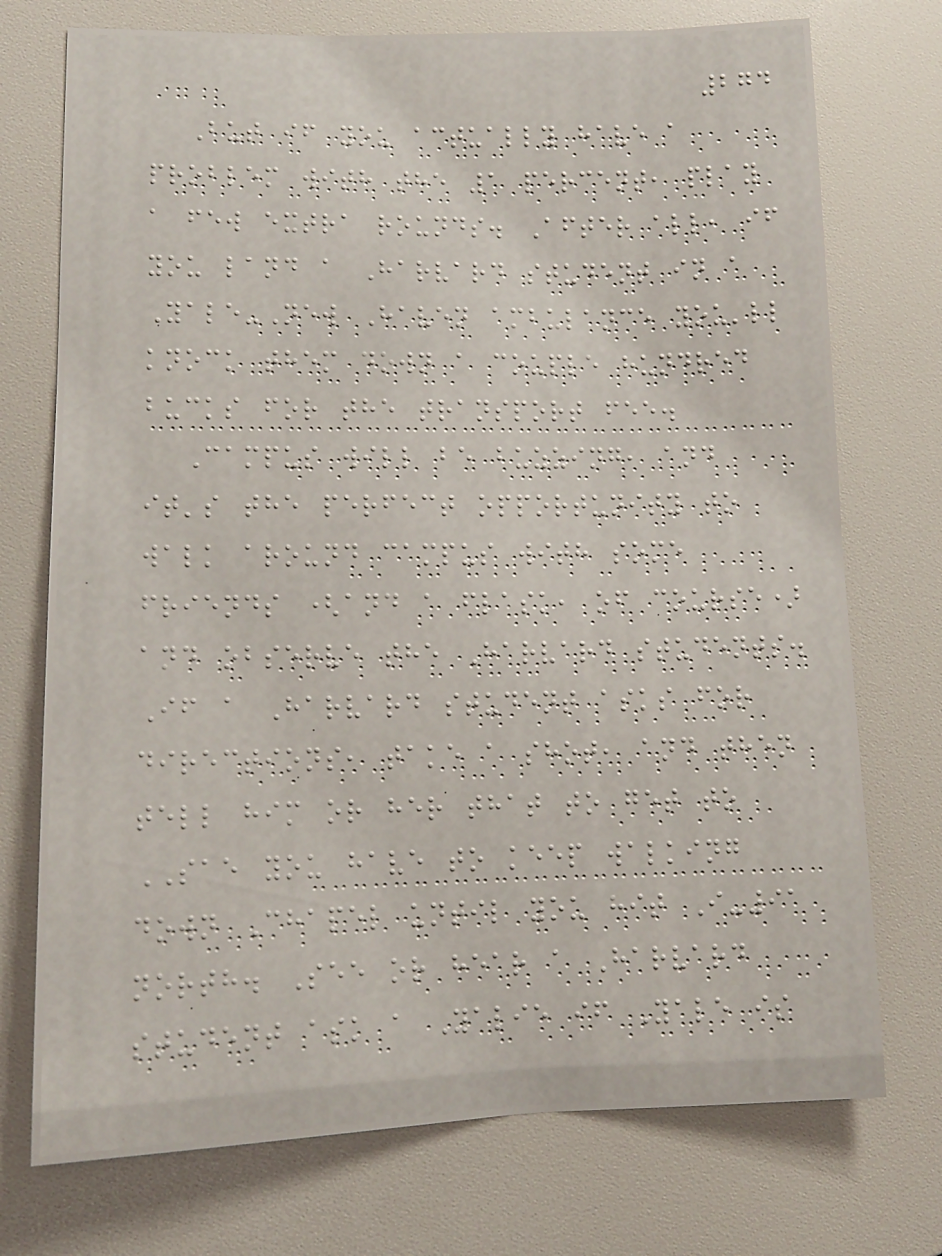274
But if you actually have a
problem with the 1 percent, play
a few extra rounds. After all, if
you land a Harvard student in a
Yale-New Haven ambulance you'll
knock them down a couple hundred
bucks for the transport fee.
Campus will be buzzing, and
it's the perfect opportunity to
walk around campus with some
friends (and a flask, of course)
and observe the Harvard students.
If a Harvard student asks for
directions, take a shot, and then
tell him or her that to get to
SAE you have to keep walking
down Chapel until you hit I-91
north. See or hear a Harvard
student ask a Yalie if Yale is
